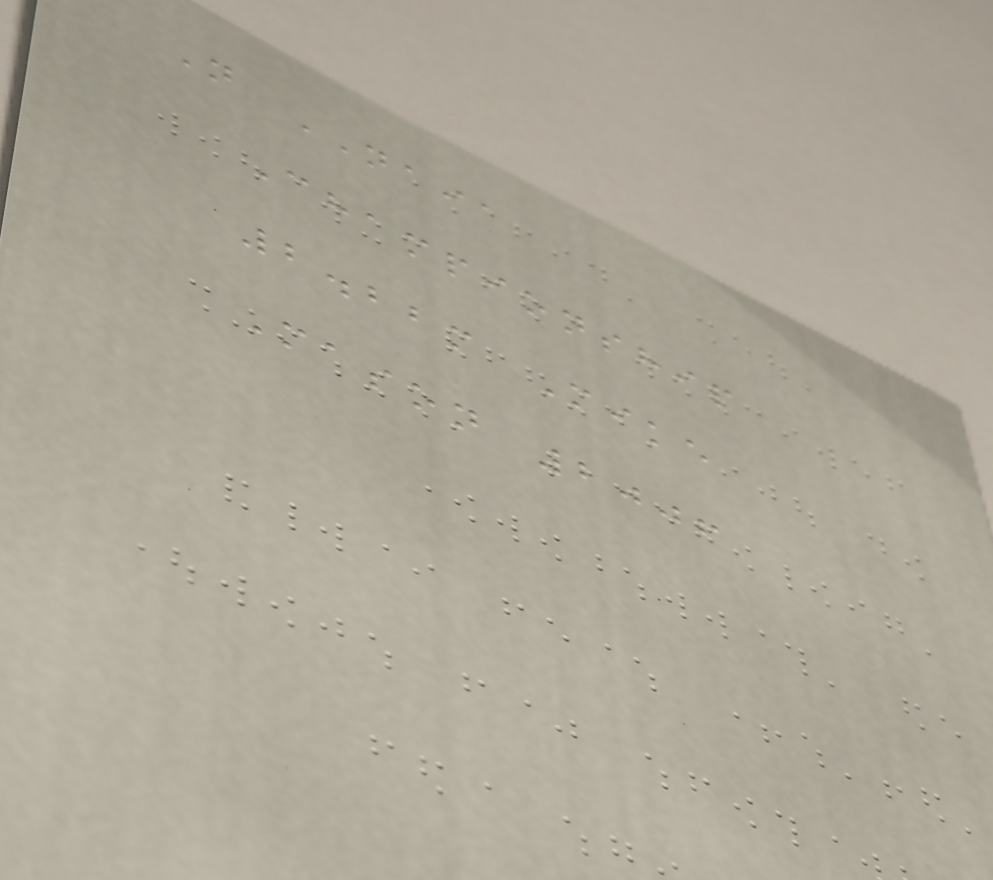N NAIA
Championship
2.22m Mike
Mason 2006
